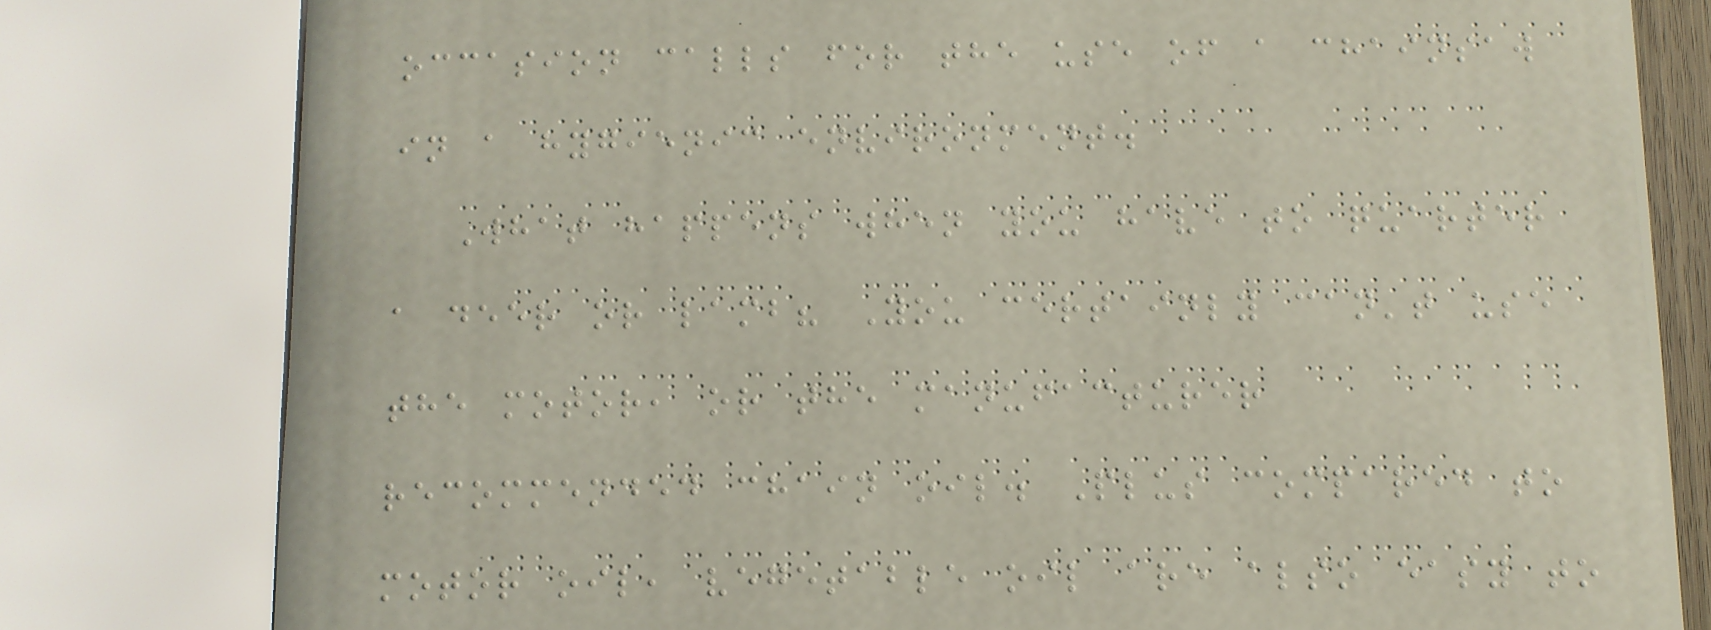occasion calls for the use of a chainsaw
in a hygienic environment.
What happens when you have to quarter
a deer or lamb? You certainly can't use
the motor, or the manufacturer
recommended chain oil. Plus compared to
motor oil, vegetable oil are also easy to
